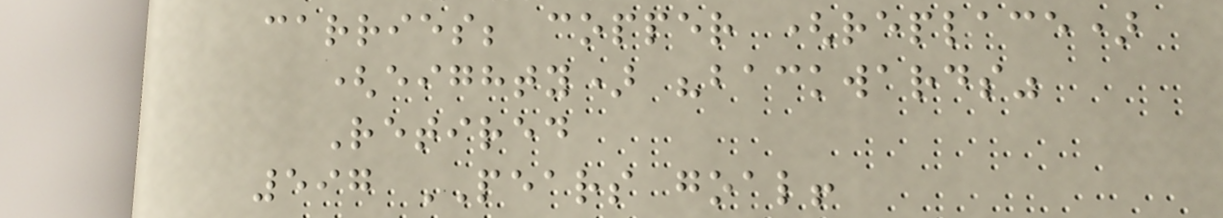carries; copper (replace)
(eighty) "backwards"
Retired
597 PEARS goal!
